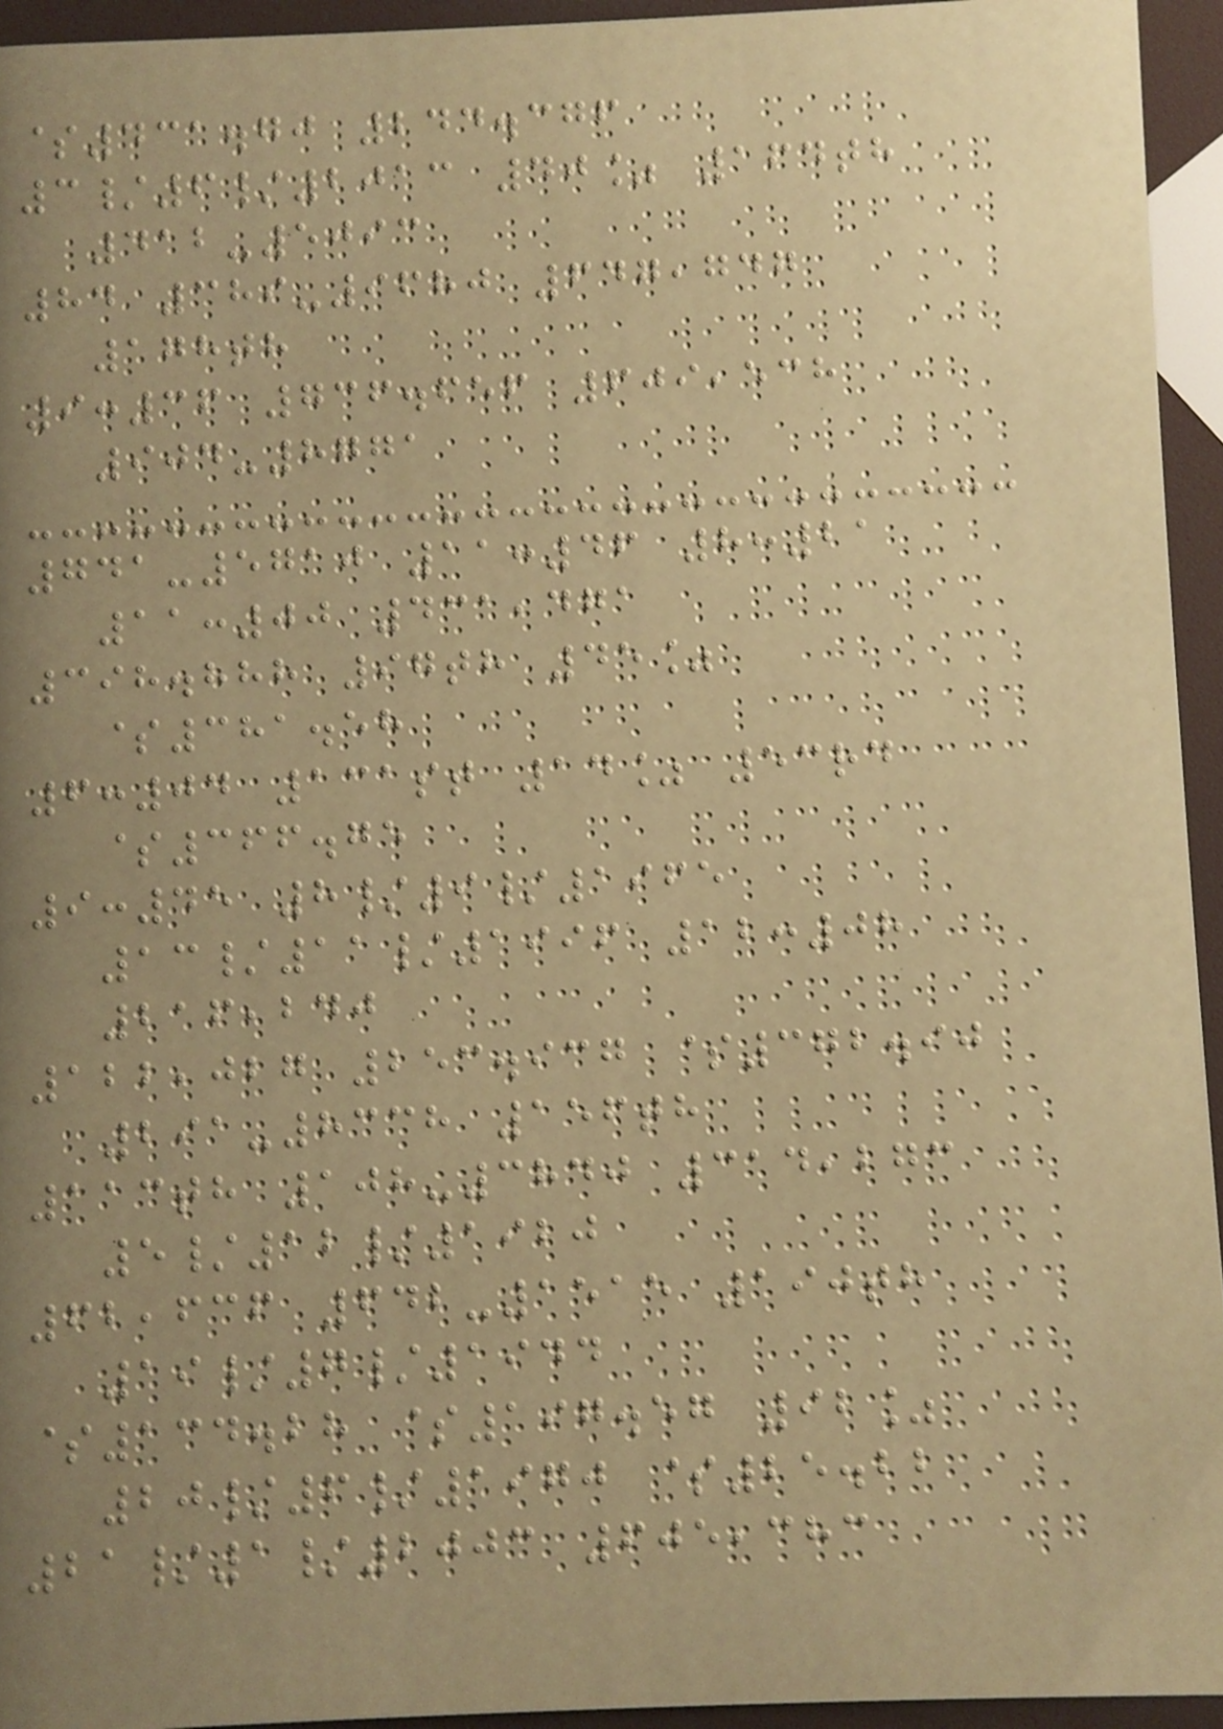$431.70 244.376
3/6/2013 40% 164th
412-5093
84 389-9680 647,747
178th
9:36 736.656 609,538
904-8771
741-5710 11:46 8:21
11:00 431,471
398.888 97th 45%
$381.58
6:04 131st 14% 53rd
$366.75
9:45 8/9/1965
13/11/1996 12:08
216,240
122,027 253.937 $372.90
291-8338 156th
113th 108-3840 314,273
5/12/1920
62,636 642-1515 190th
19/7/1944
$134.28 $197.57 92%
20/6/1970 $25.22
21/1/2003 605,383
